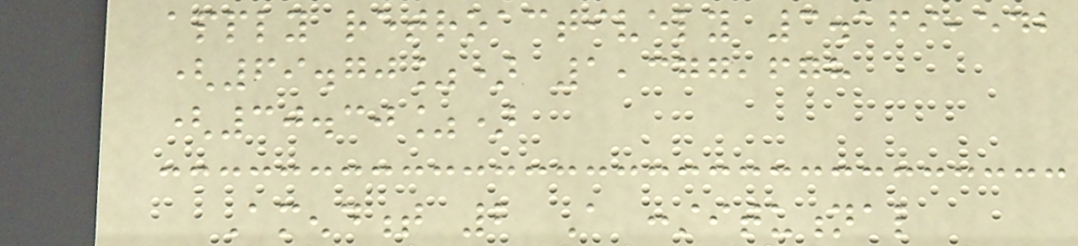apply retroactively 3.169,542
(69.70%) 1,377,678
(30.30%)
Amendment 2 A constitutional
